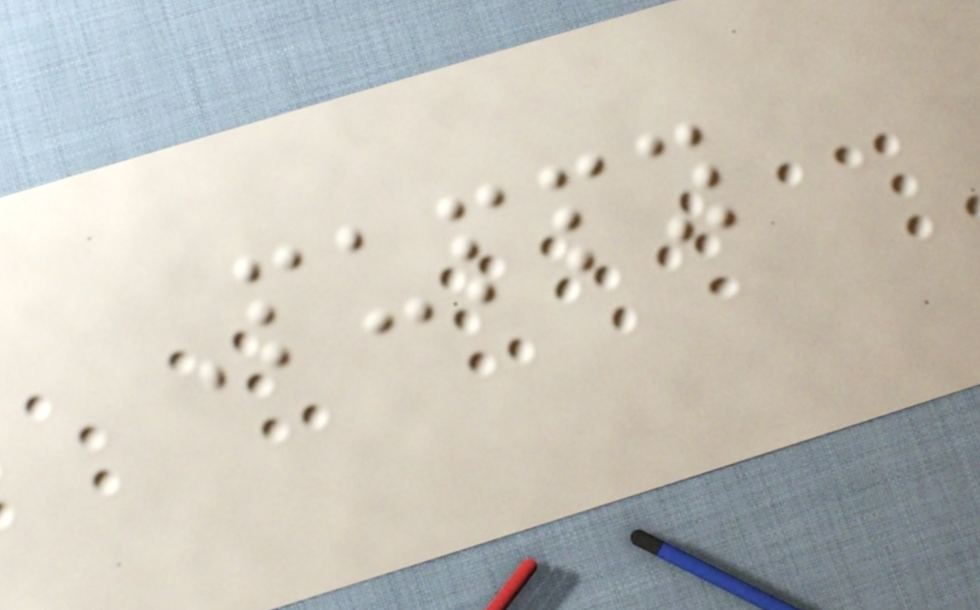Puppy
